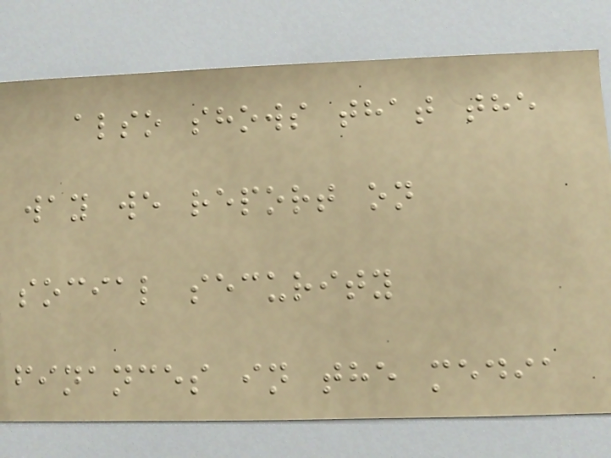also shows that the
way we report on
social security
finances in the media
